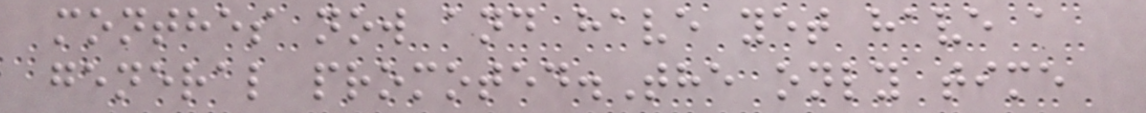monthes now and have yet have a
general promoted.The only time
